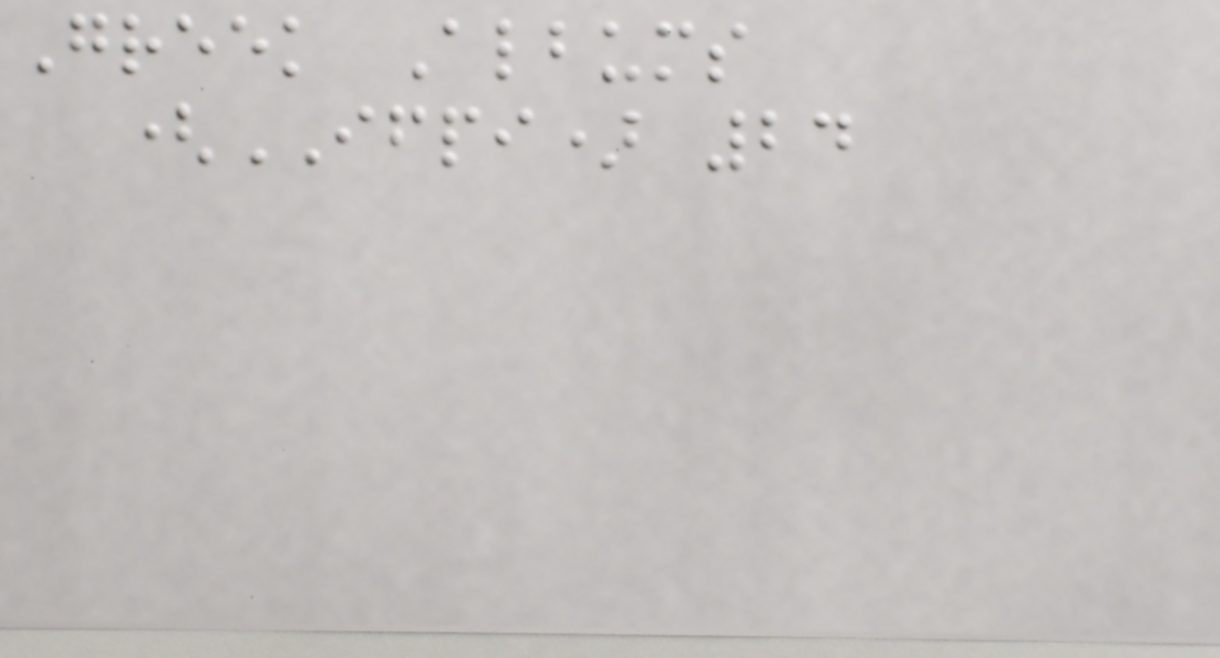Greek Albums
(IFPI) 24
